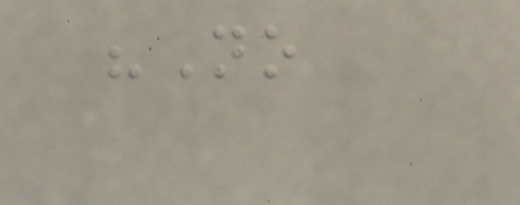"No
